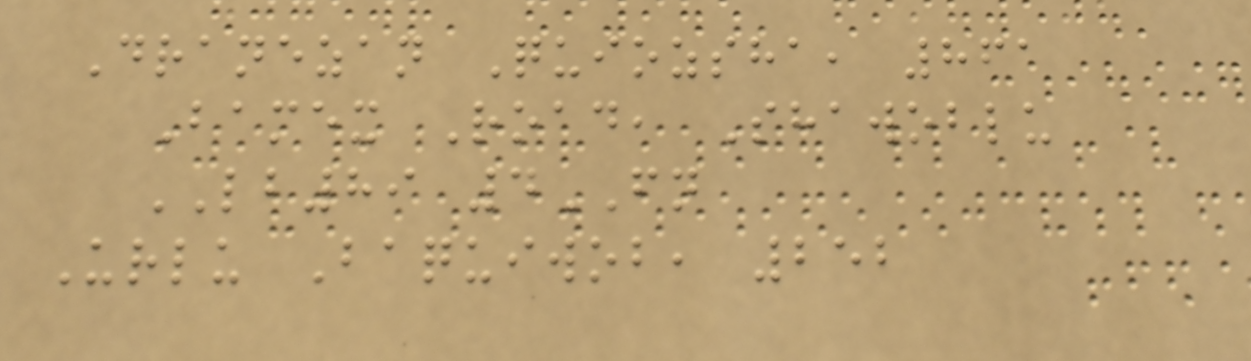Dranezan Quiozsha, 861
Bamex Road, Shawoblu
LB89 4FN
Urlu Baquiwob, 252
